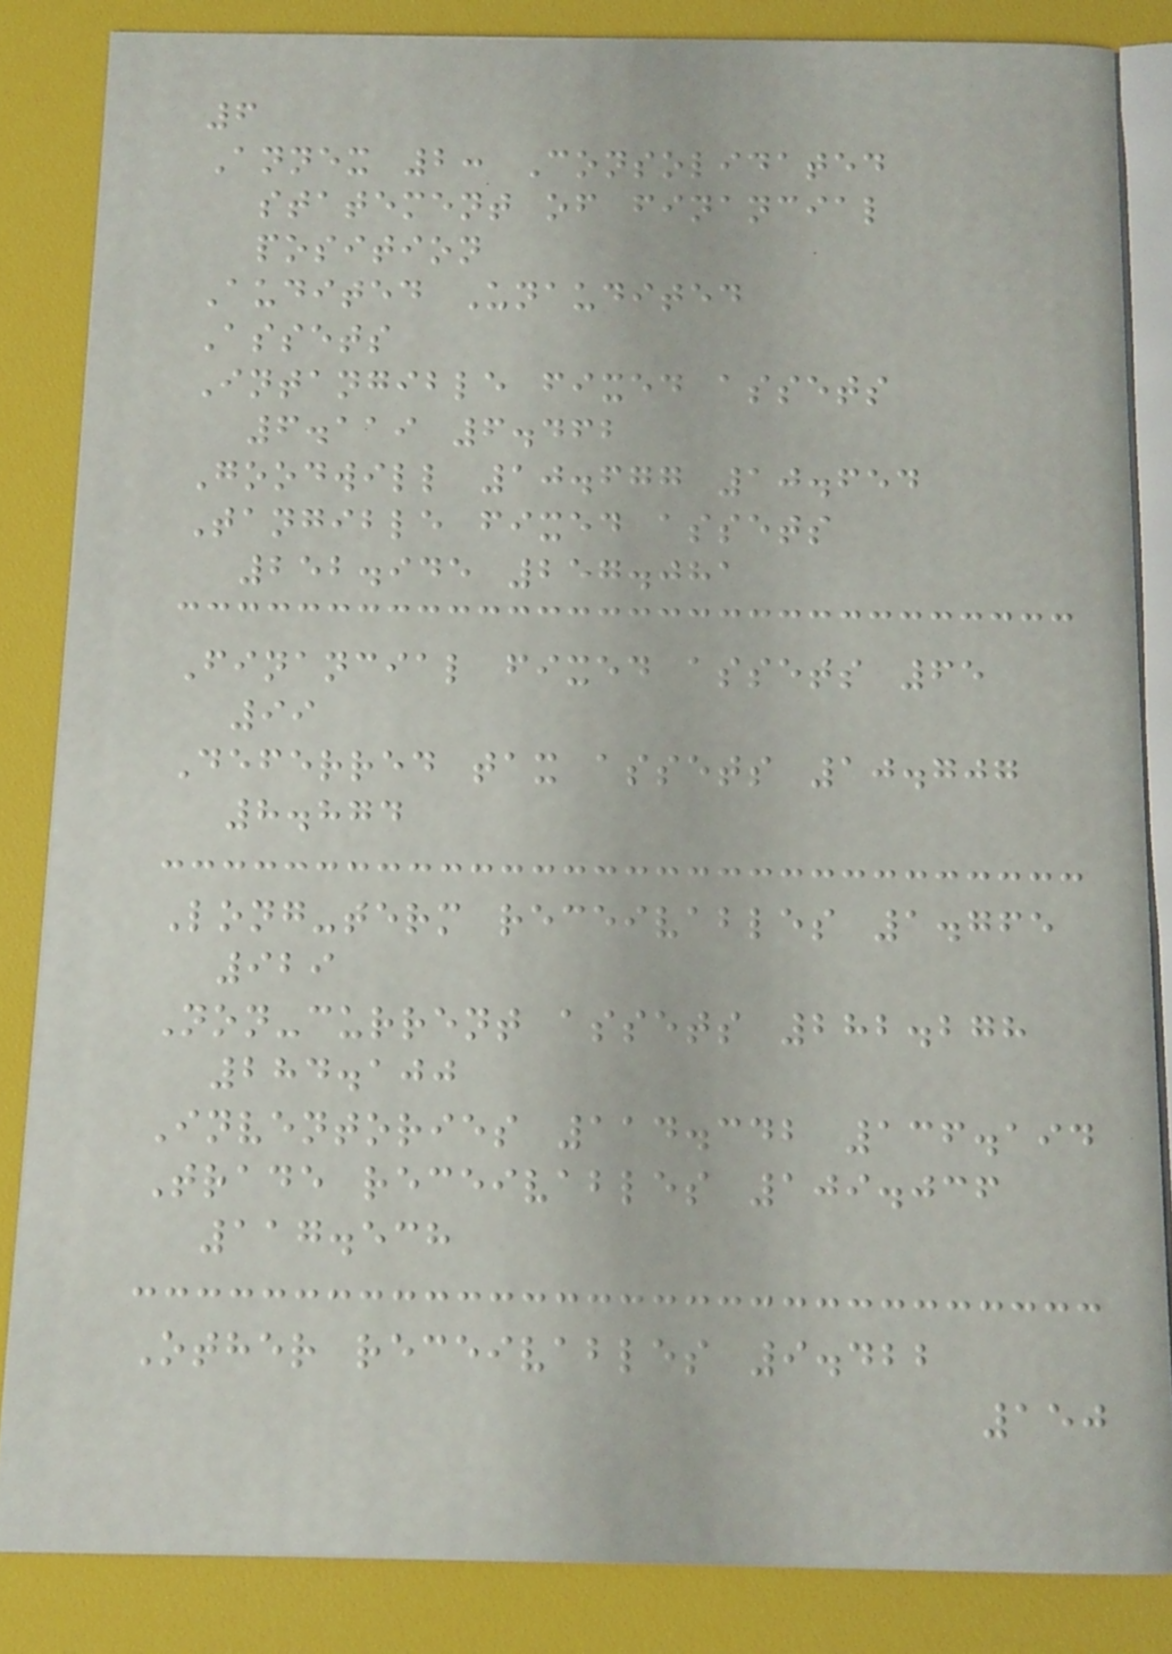6
Annex 2: Consolidated
statement of financial
position
Audited Unaudited
Assets
Intangible fixed assets
6.119 6.462
Goodwill 10.677 10.654
Tangible fixed assets
252.945 257.081
Financial fixed assets 65
99
Deferred tax assets 10.707
8.874
Long-term receivables 1.765
929
Non-current assets 282.278
284.100
Inventories 114.342 136.194
Trade receivables 109.036
117.538
Other receivables 9.422
150
